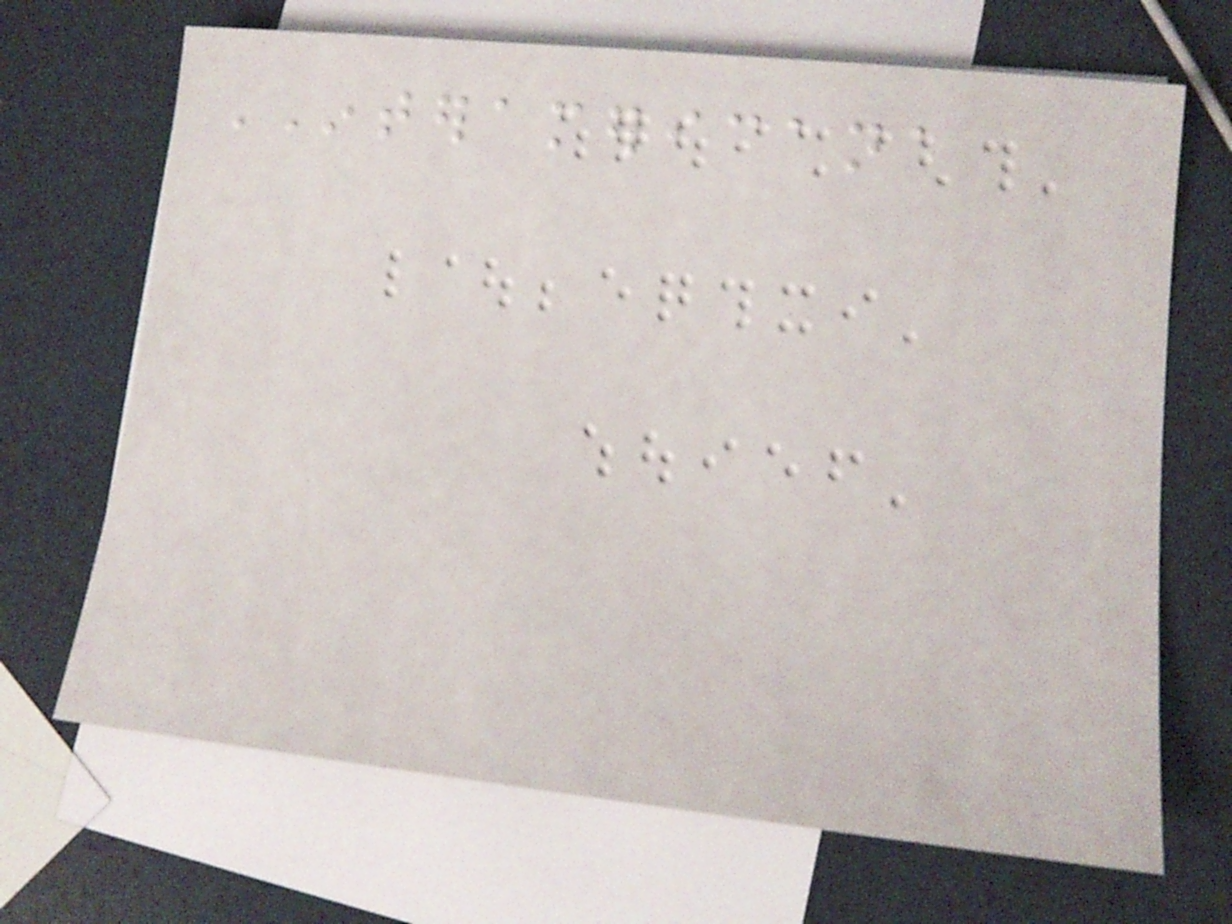INTERAMERICANA
